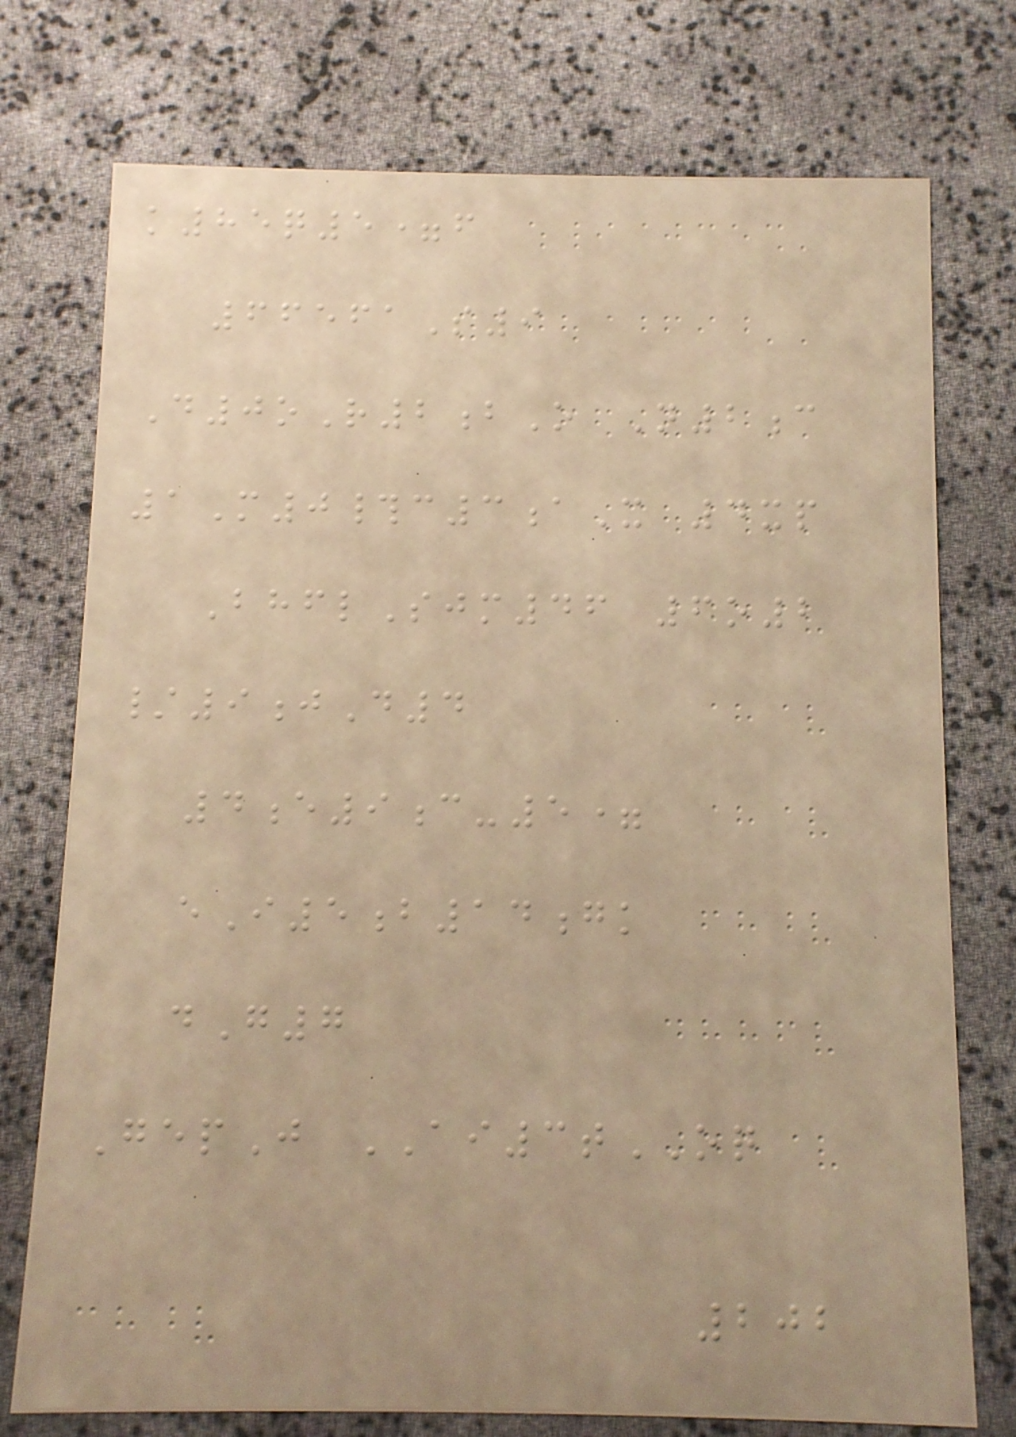k85q5=f
66561S9
D0oR2bO N2c
1M0#c3aX 4xp
BhflSjm46 6o2
/9jD4
4e9c-5=
eI5b14gk
dG7
GepJ AI3tOQ
202
